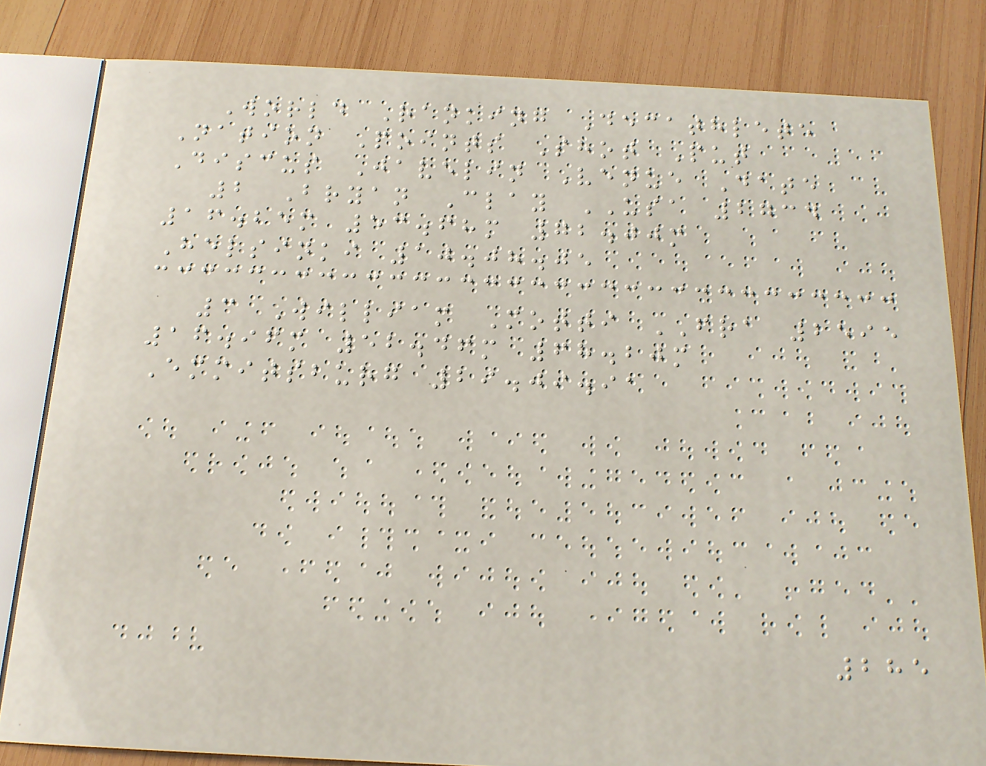World Ranking Decathlete
Nation Points Shot Put
Discus Javelin Venue Date
2 Bryan Clay USA 2734
16.25m 53.68m 72.00m
Helsinki 10.08.05
3 William Motti FRA 2595
16.96m 52.46m 68.20m
Emmitsburg 29.09.91
285
